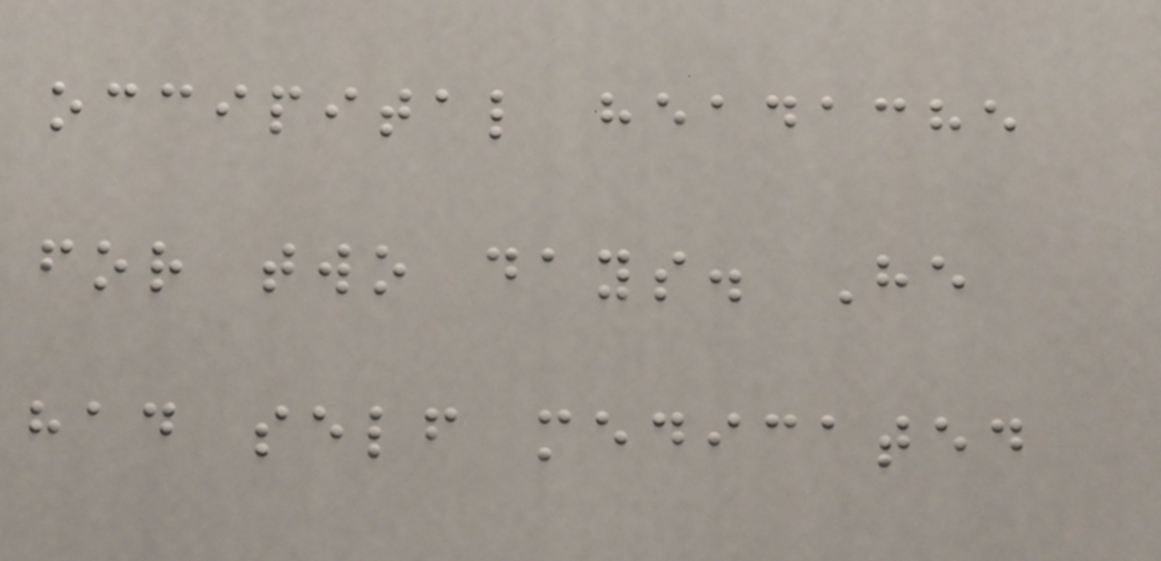occipital headache
for two days. He
had self medicated
